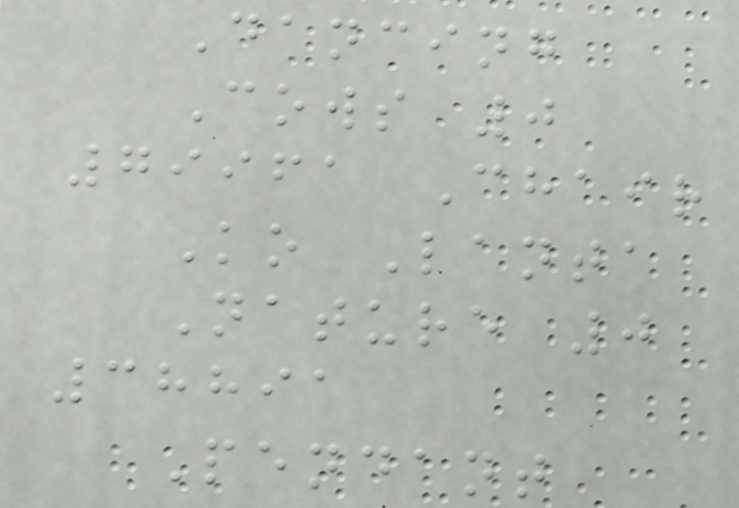Dancing
Cows 0
79961 Chair
Ko Lanta
Nature 0
38891
Pendant
